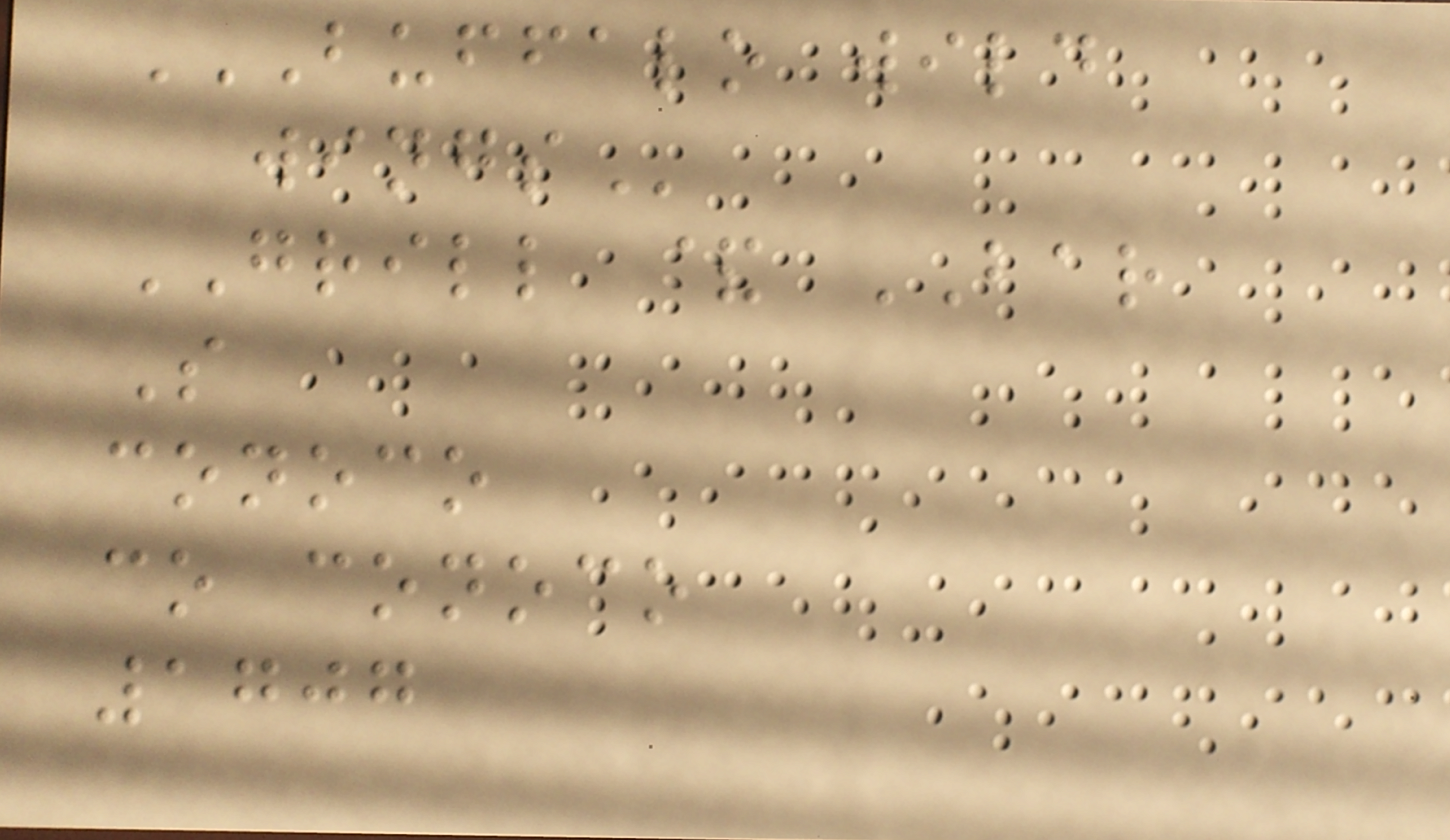BUFFALO WILD
WINGS
GRILL & BAR
S
conoco
co conoco
1707
